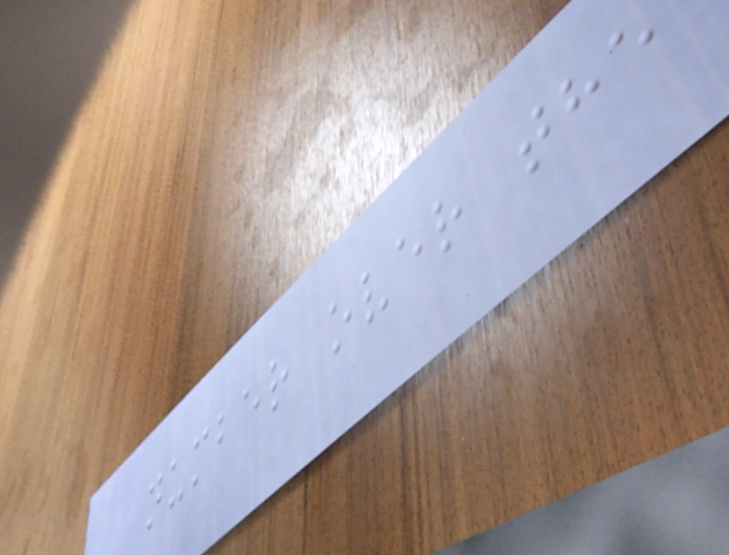number over the
